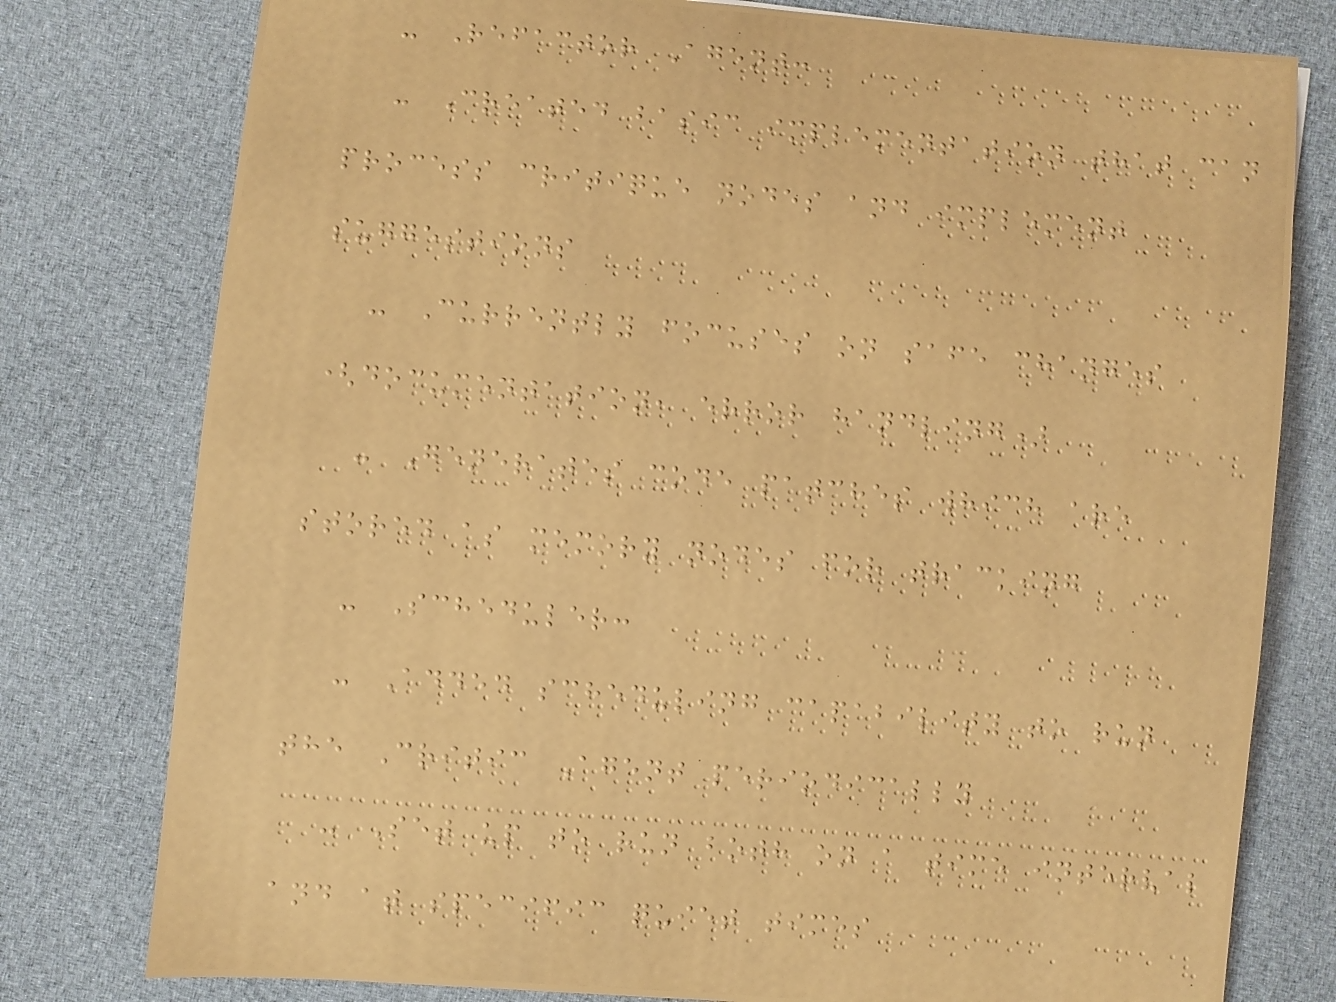- Refactor Agent:
- Created basic implementation that can
process critique nodes and implement
suggestions
- Currently focuses on safe changes
(documentation, error handling)
- Generates code patches which are
stored as memory nodes for tracking
- Scheduler:
- Added scheduling capability to run
the Critic Agent periodically
- Set up to run both on a time interval
and at specific quiet times
